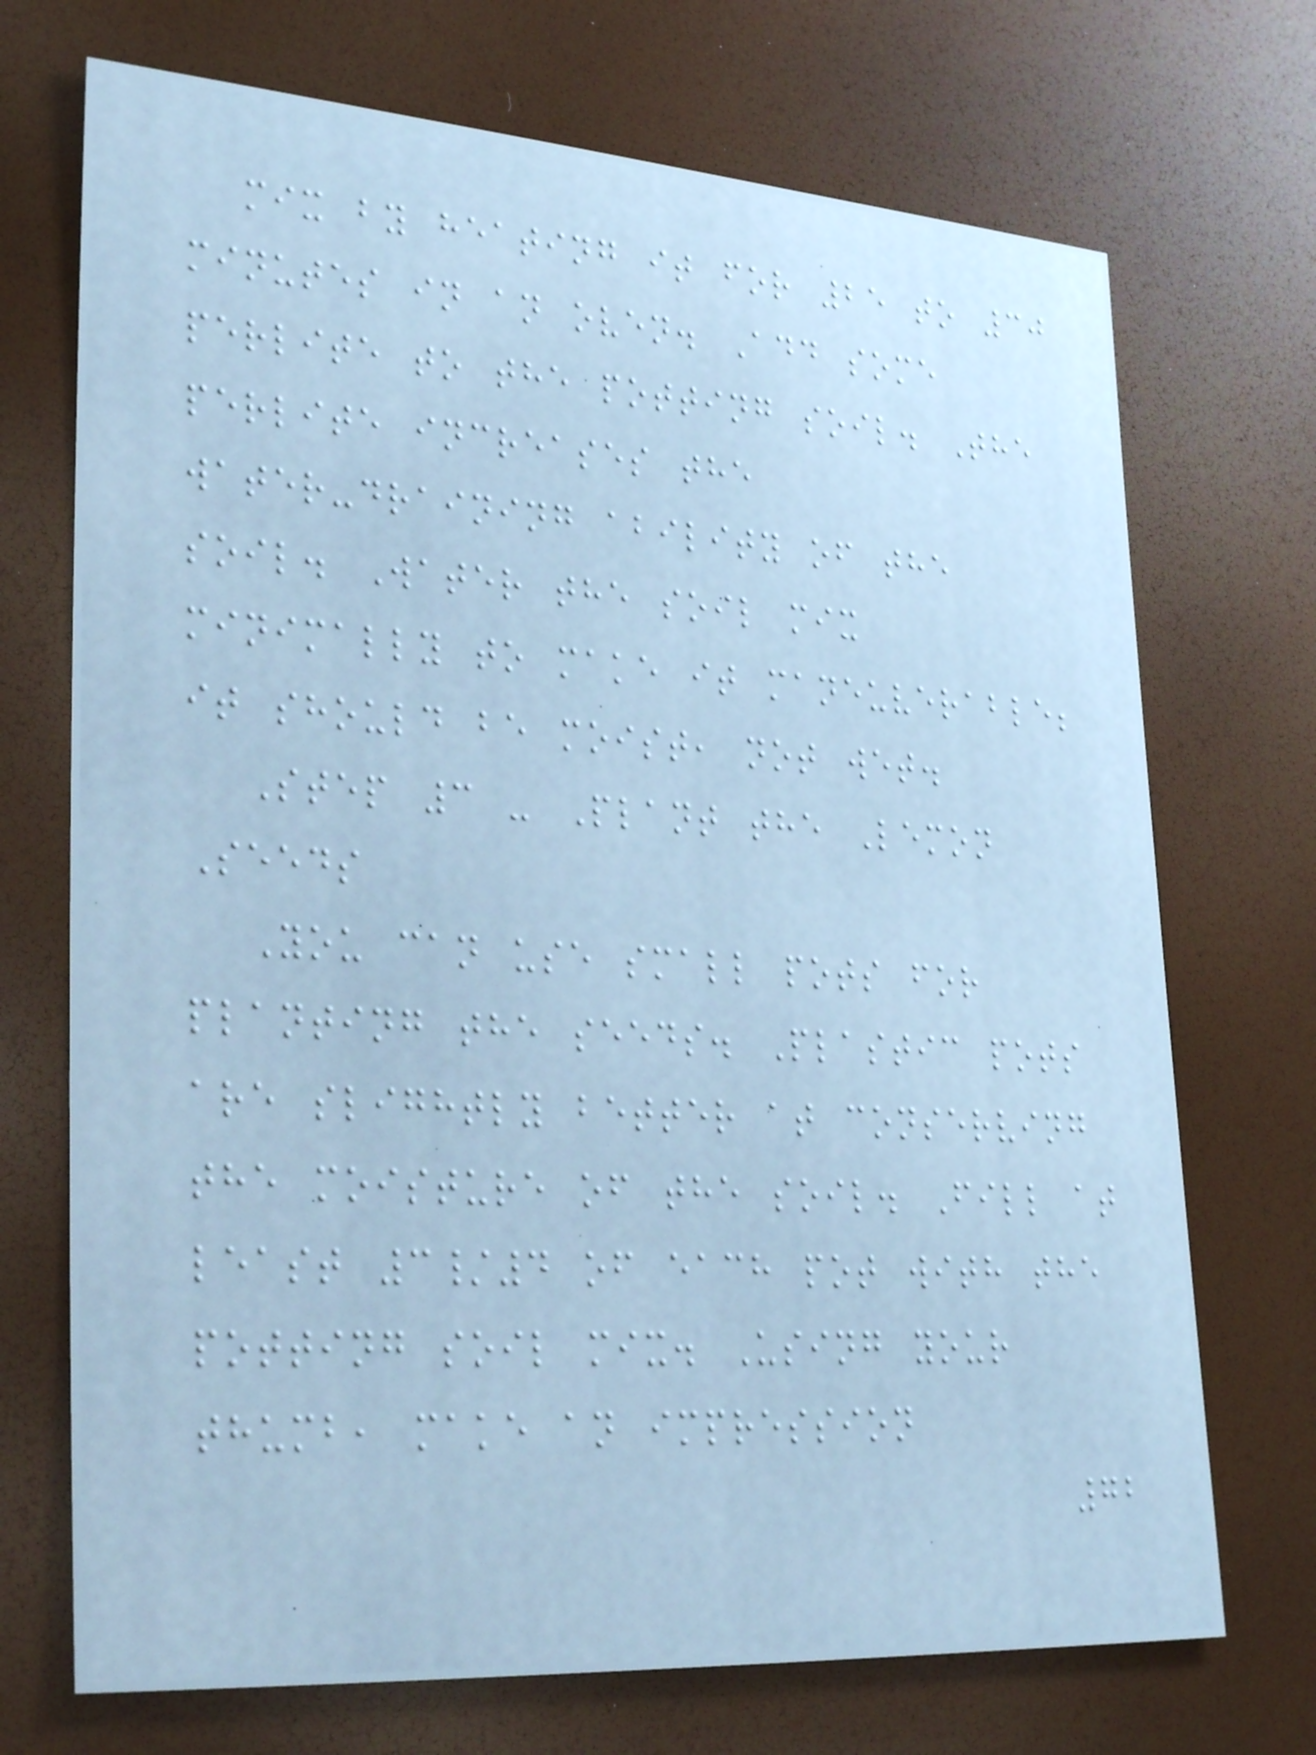mix by heating it for 25 to 30
minutes in an oven. Add some
perlite to the potting soil. The
perlite increases the
water-draining ability of the
soil. Water the soil mix
minimally to make it maneuverable;
it should be moist, not wet.
Step 3 - Plant the Lemon
Seeds
You can use small pots for
planting the seeds. Plastic pots
are slightly better at conserving
the moisture of the soil. Fill at
least 3/4 of each pot with the
potting soil mix. Using your
thumb, make an impression
72
